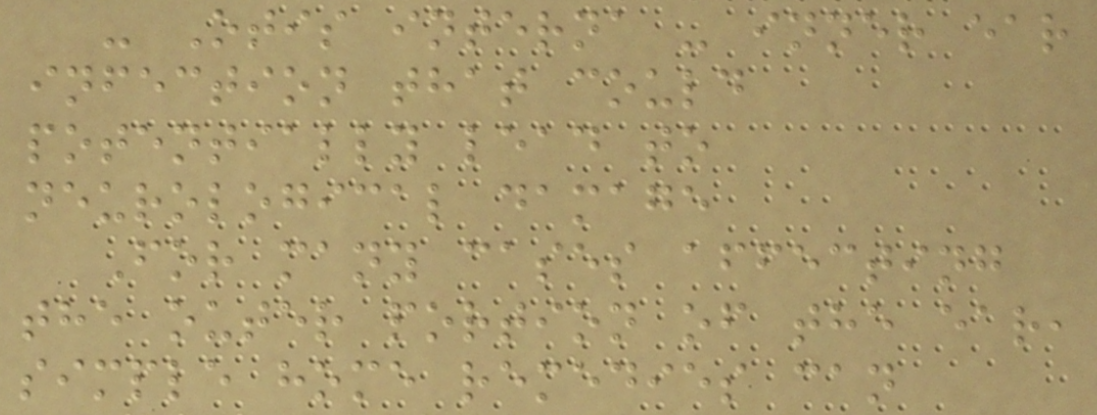- Otis interna - inner ear
infection that could
potentially lead to
neurological damage
For many cases affecting
the outer portion of the ear,
simple home remedies can
